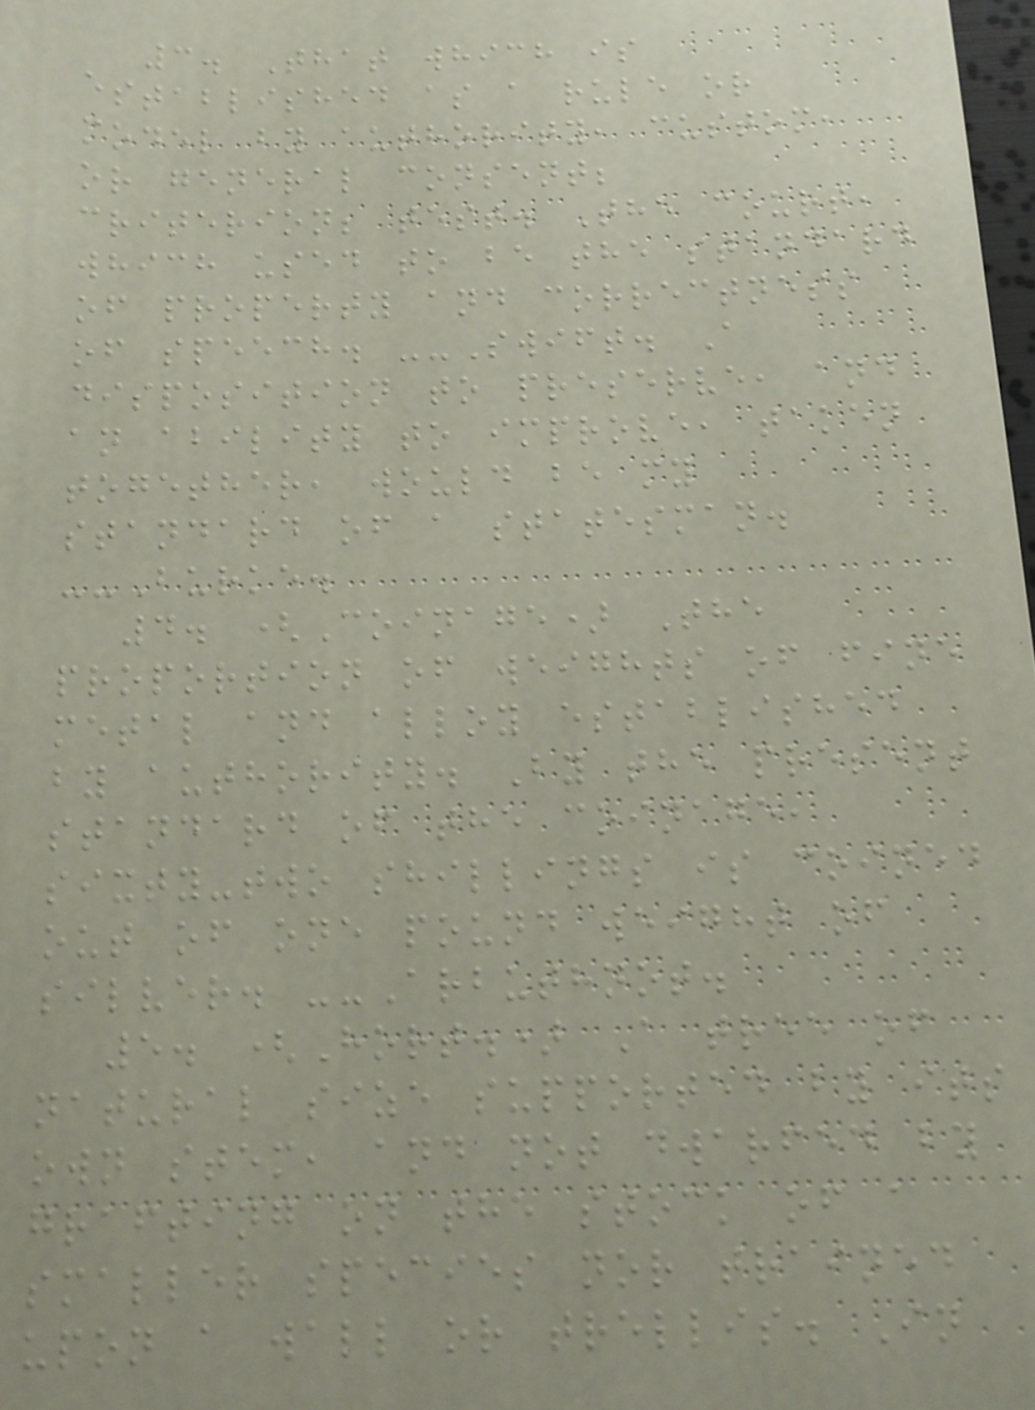3. That which is
established as a rule or
model by authority, custom,
or general consent;
criterion; test. The court,
which used to be the standard
of property and correctness
of speech. --Swift. A
disposition to preserve, and
an ability to improve, taken
together, would be my
standard of a statesman.
--Burke.
4. (Coinage) The
proportion of weights of fine
metal and alloy established
by authority. By the present
standard of the coinage,
sixty-two shillings is coined
out of one pound weight of
silver. --Arbuthnot.
5. (Hort.) A tree of
natural size supported by its
own stem, and not dwarfed by
grafting on the stock of a
smaller species nor trained
upon a wall or trellis. In
